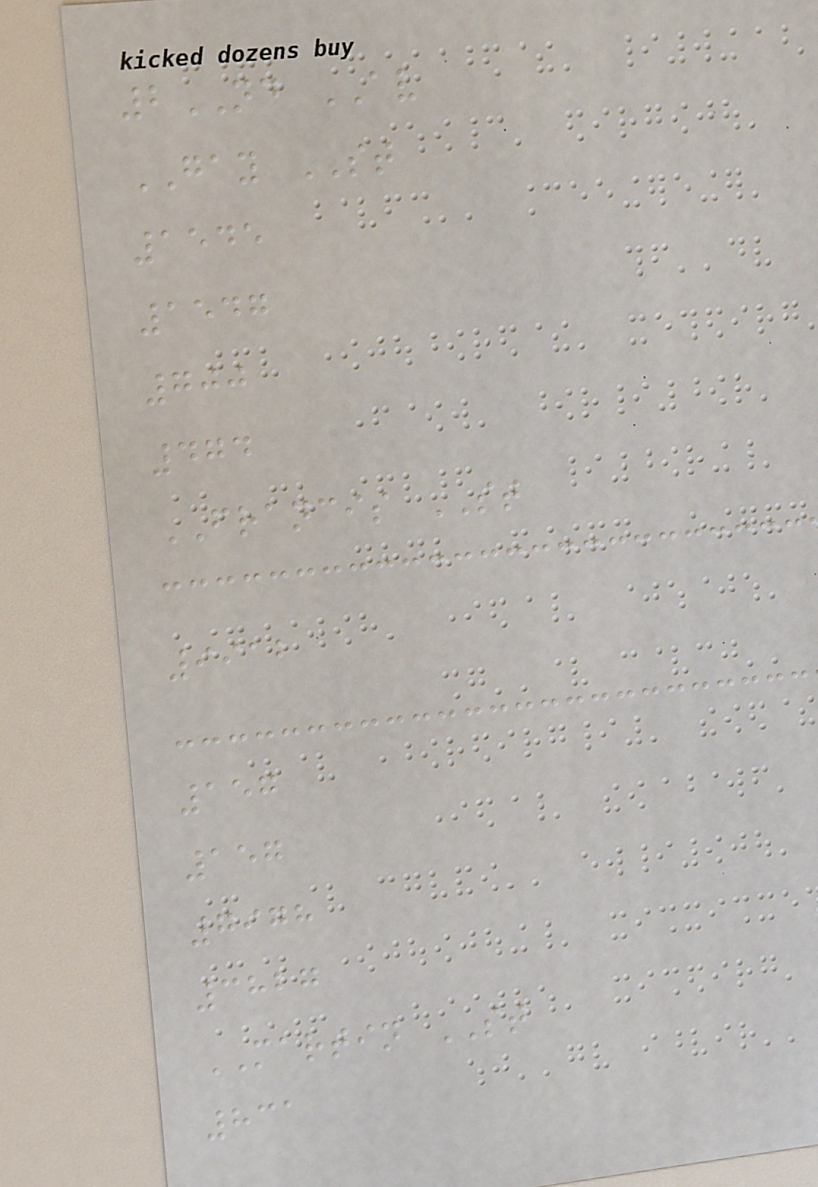2ND AV
GAY ST
1545
1547
700
474
FRANCIS ST
9912
157
157
7978
3827
MARTIN ST
831
